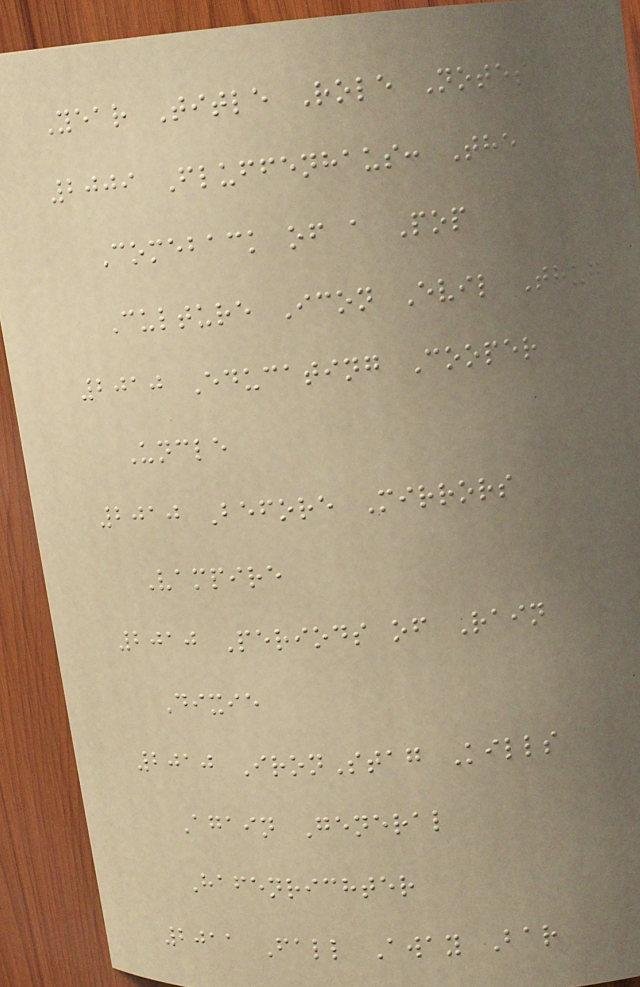Year Title Role Notes
2009 Fluffenhaus: The
Comeback of a Pop
Culture Icon Evil Thug
2010 Educating Cooper
Uncle
2010 Before Mirrors
Vampire
2010 Periods of Rain
Dixie
2010 IronStag Kills
Again General
Hafenrichter
2011 Fall Away Bar
